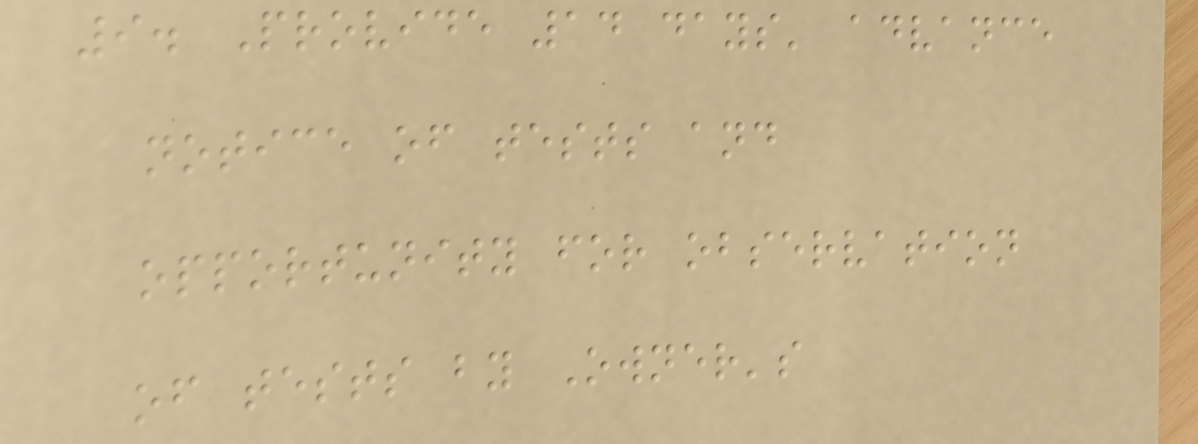9. Provide 14 days' advance
notice of tests and
opportunity for observation
of tests by Owner's
